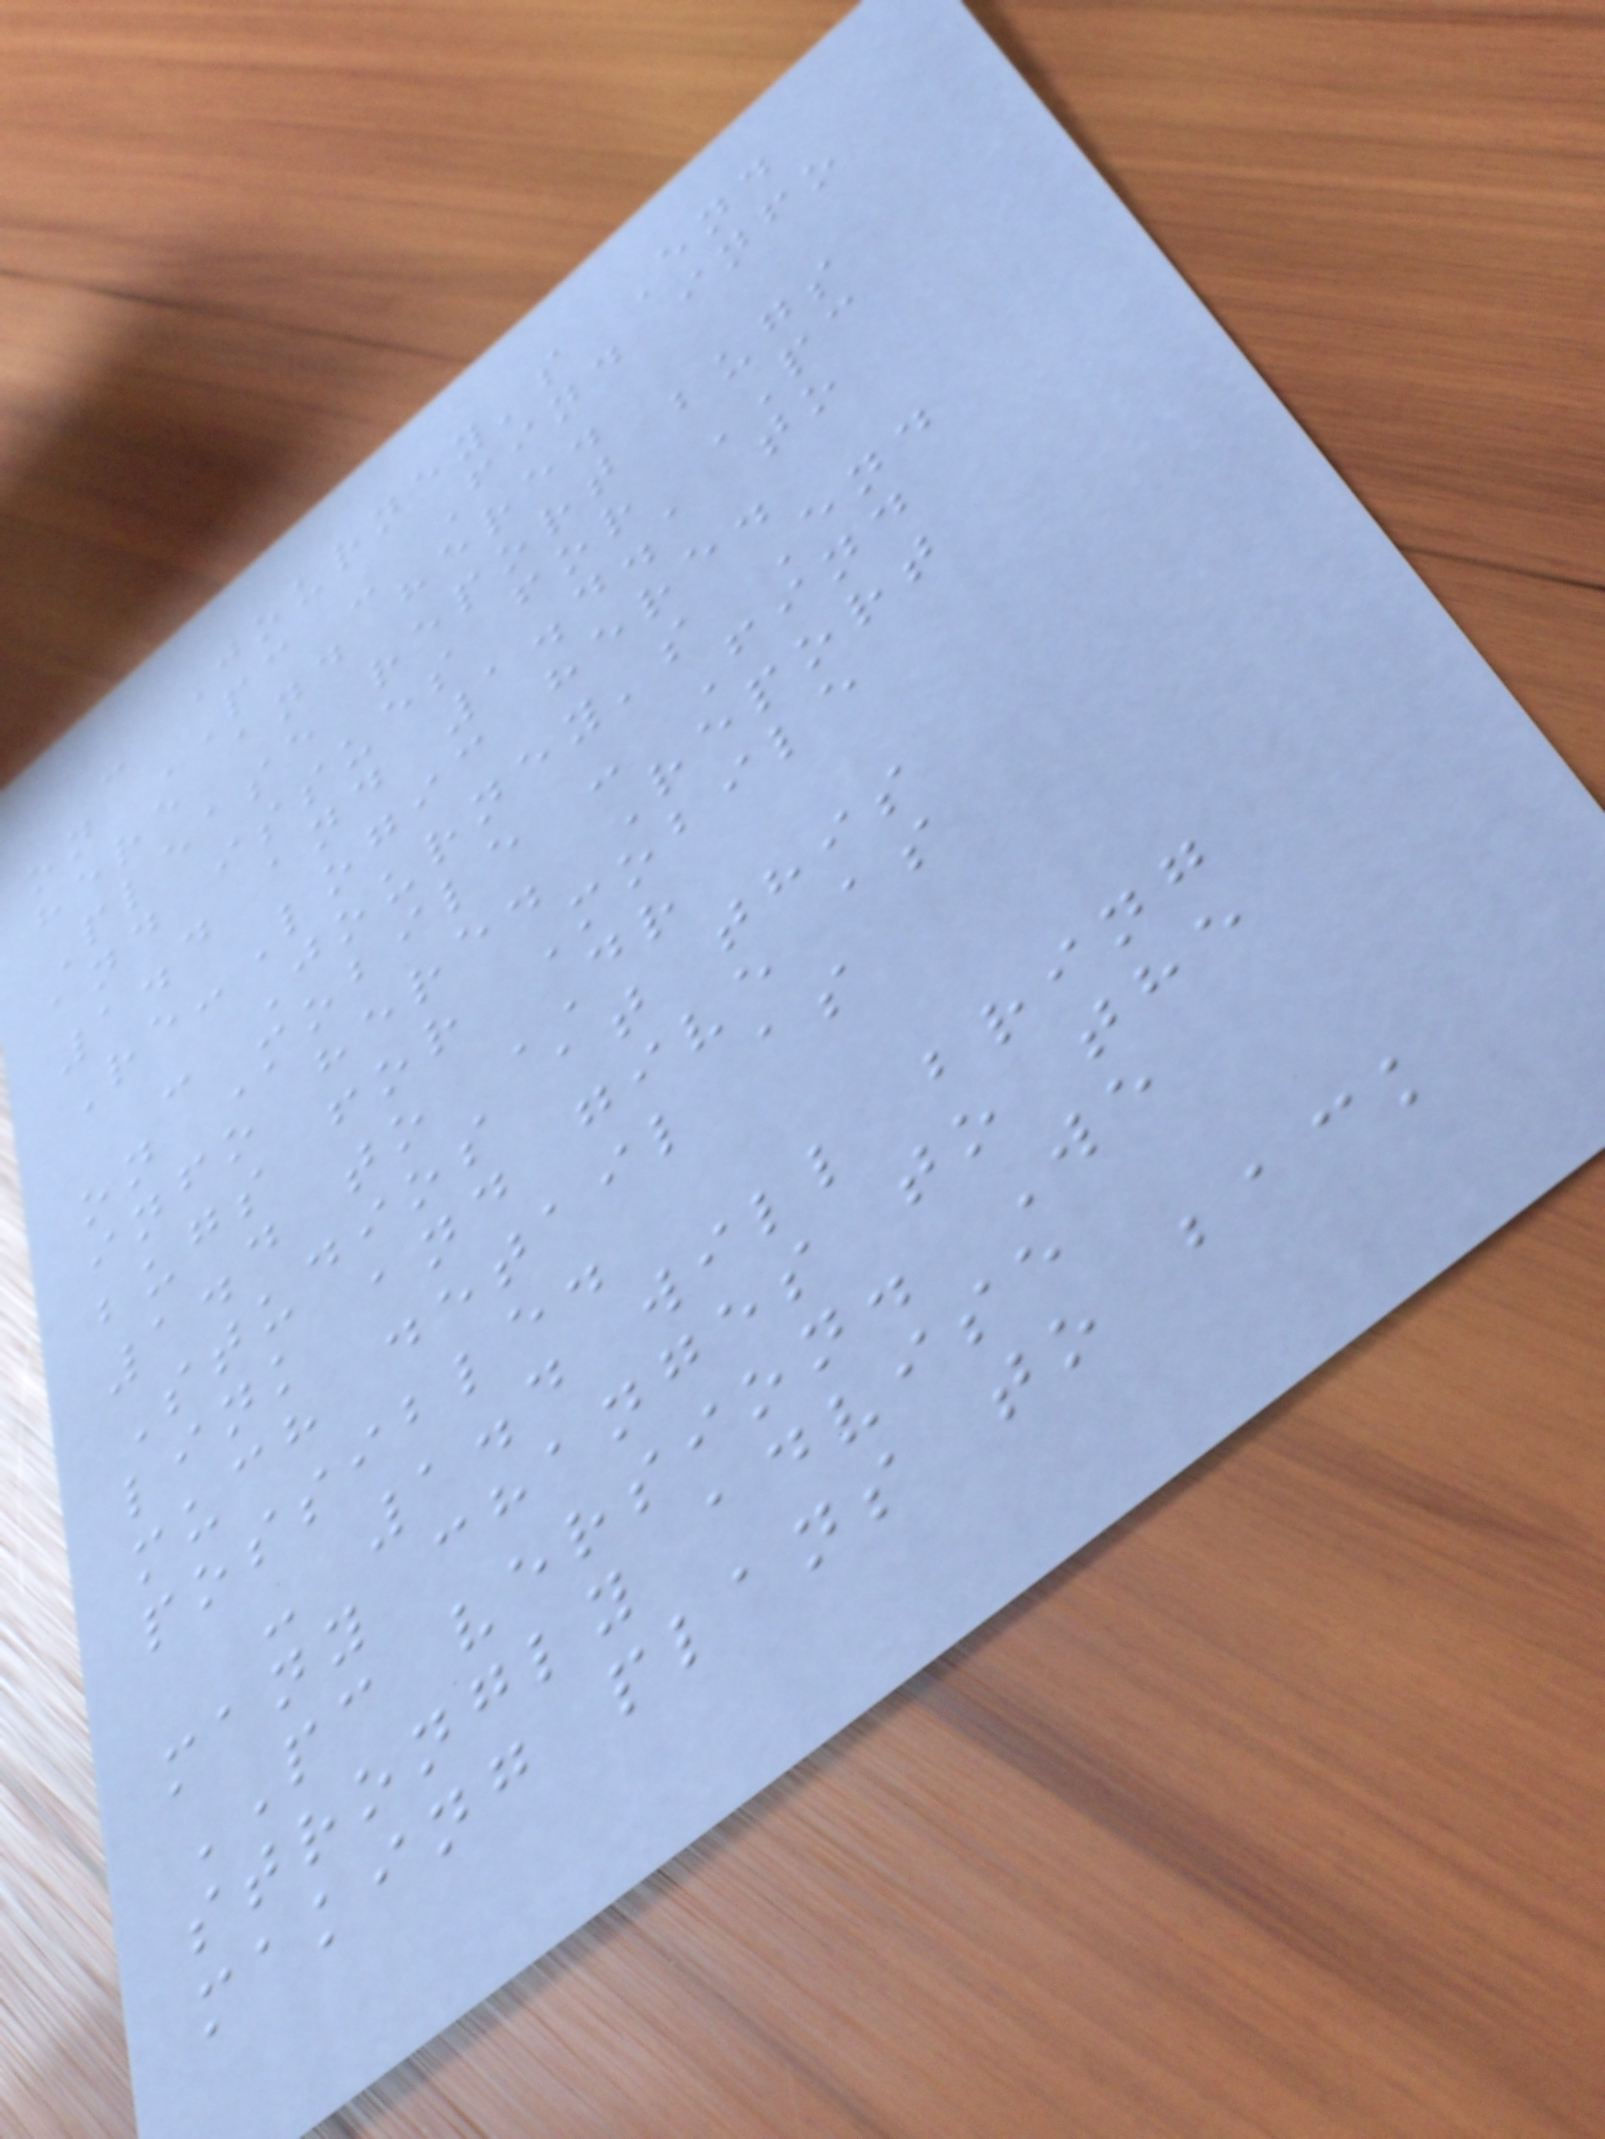- Journey's End
on PC - Find info
here and here.
Please report bugs
and issues for PC
1.4 and 1.4.1 to
Re-Logic here.
- Journey's End
on Mobile - Find
info here. Report
bugs for Mobile
1.4 to DR
Studios at this
link and give as
much detail as
possible.
- 1.4 will bring
many changes to the
PC version. We
strongly advise
making plans to back
